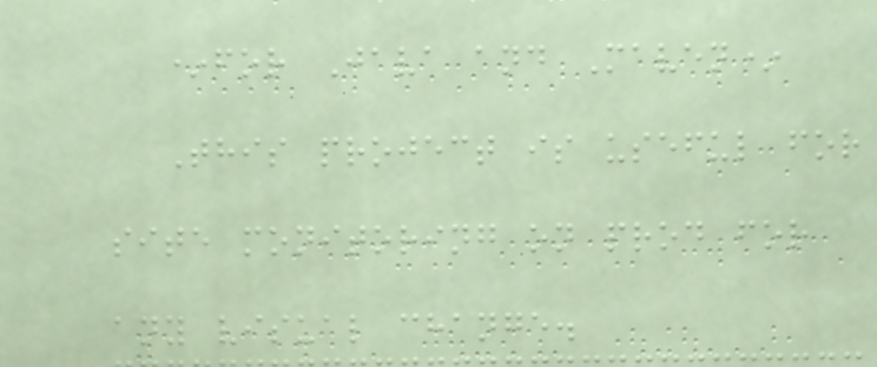*for Java and Maven*
This project is useful for
site monitoring on prod for
any visual change.
